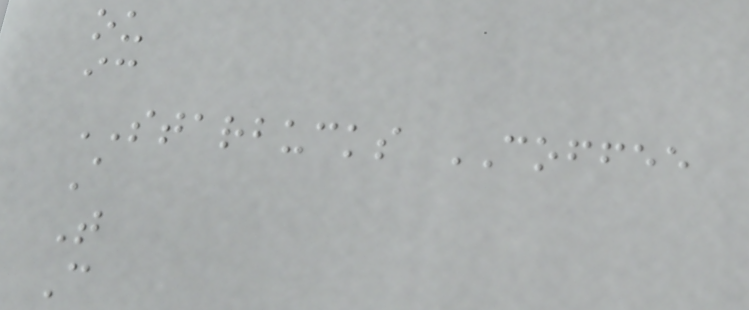ou
ic
STARBUCKS COFFEE
A
T
C
